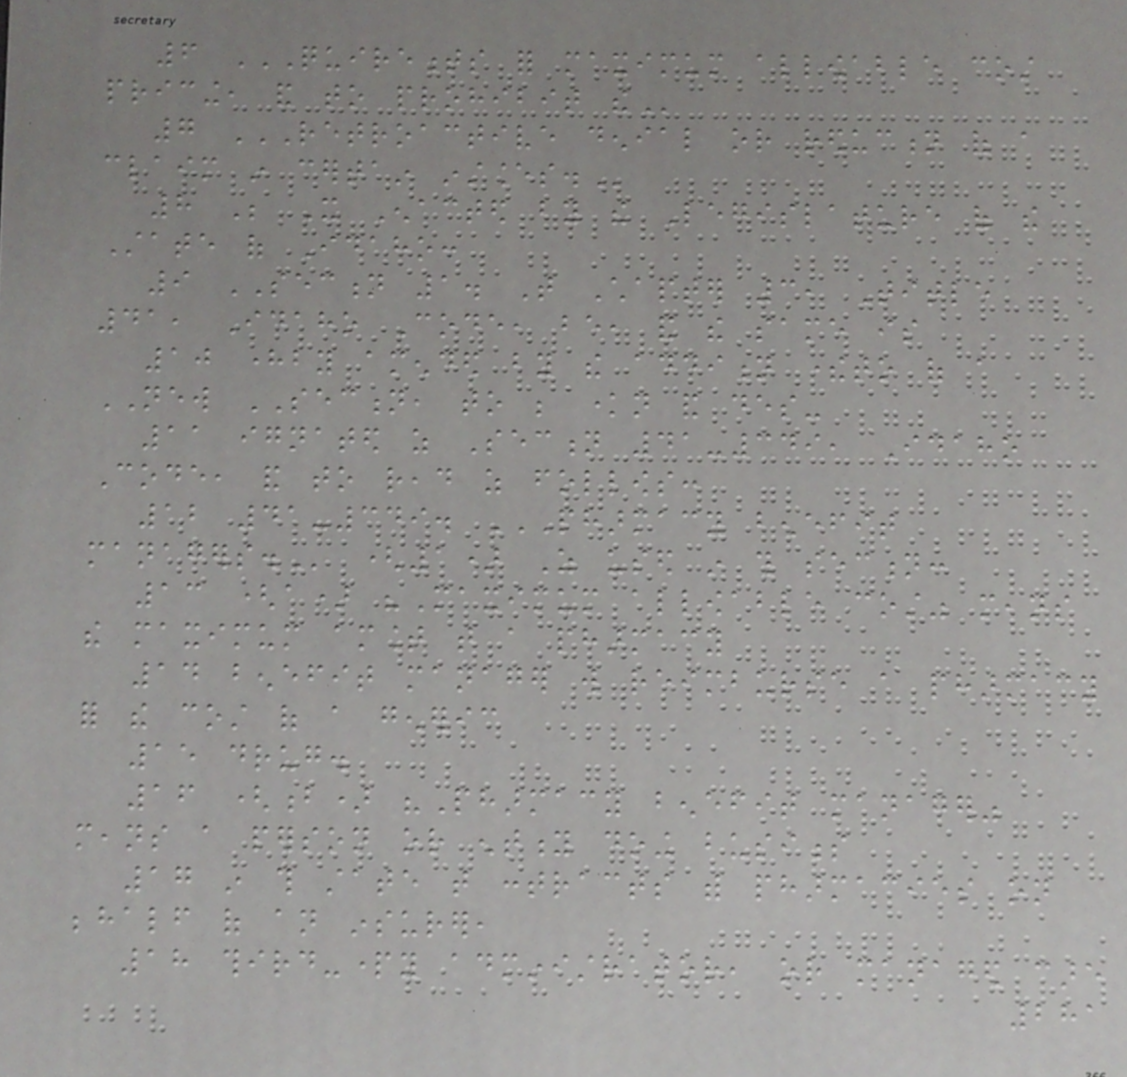6 QUIREMENTS FOR MAXIMUM ALLOWABLE COST
PRICING, AND TO PROHIBIT THE
7 RETROACTIVE DENIAL OR REDUCTION OF A
CLAIM IN CERTAIN INSTANCES.
8 Be It Enacted by the Legislature of the
State of Idaho:
9 SECTION 1. That Chapter 3, Title
41, Idaho Code, be, and the same is
10 hereby amended by the addition thereto of a
NEW SECTION, to be known and des-
11 ignated as Section 41-349, Idaho
Code, and to read as follows:
12 41-349. PHARMACY BENEFIT
MANAGERS. (1) As used in this section:
13 (a) "Maximum allowable cost" means
the maximum amount that a pharmacy
14 benefit manager will reimburse a pharmacy
for the cost of a generic
15 drug.
16 (b) "Pharmacy benefit manager"
means a person or entity doing business
17 in this state that contracts with pharmacies on
behalf of an insurer,
18 third-party administrator, or managed care
281
